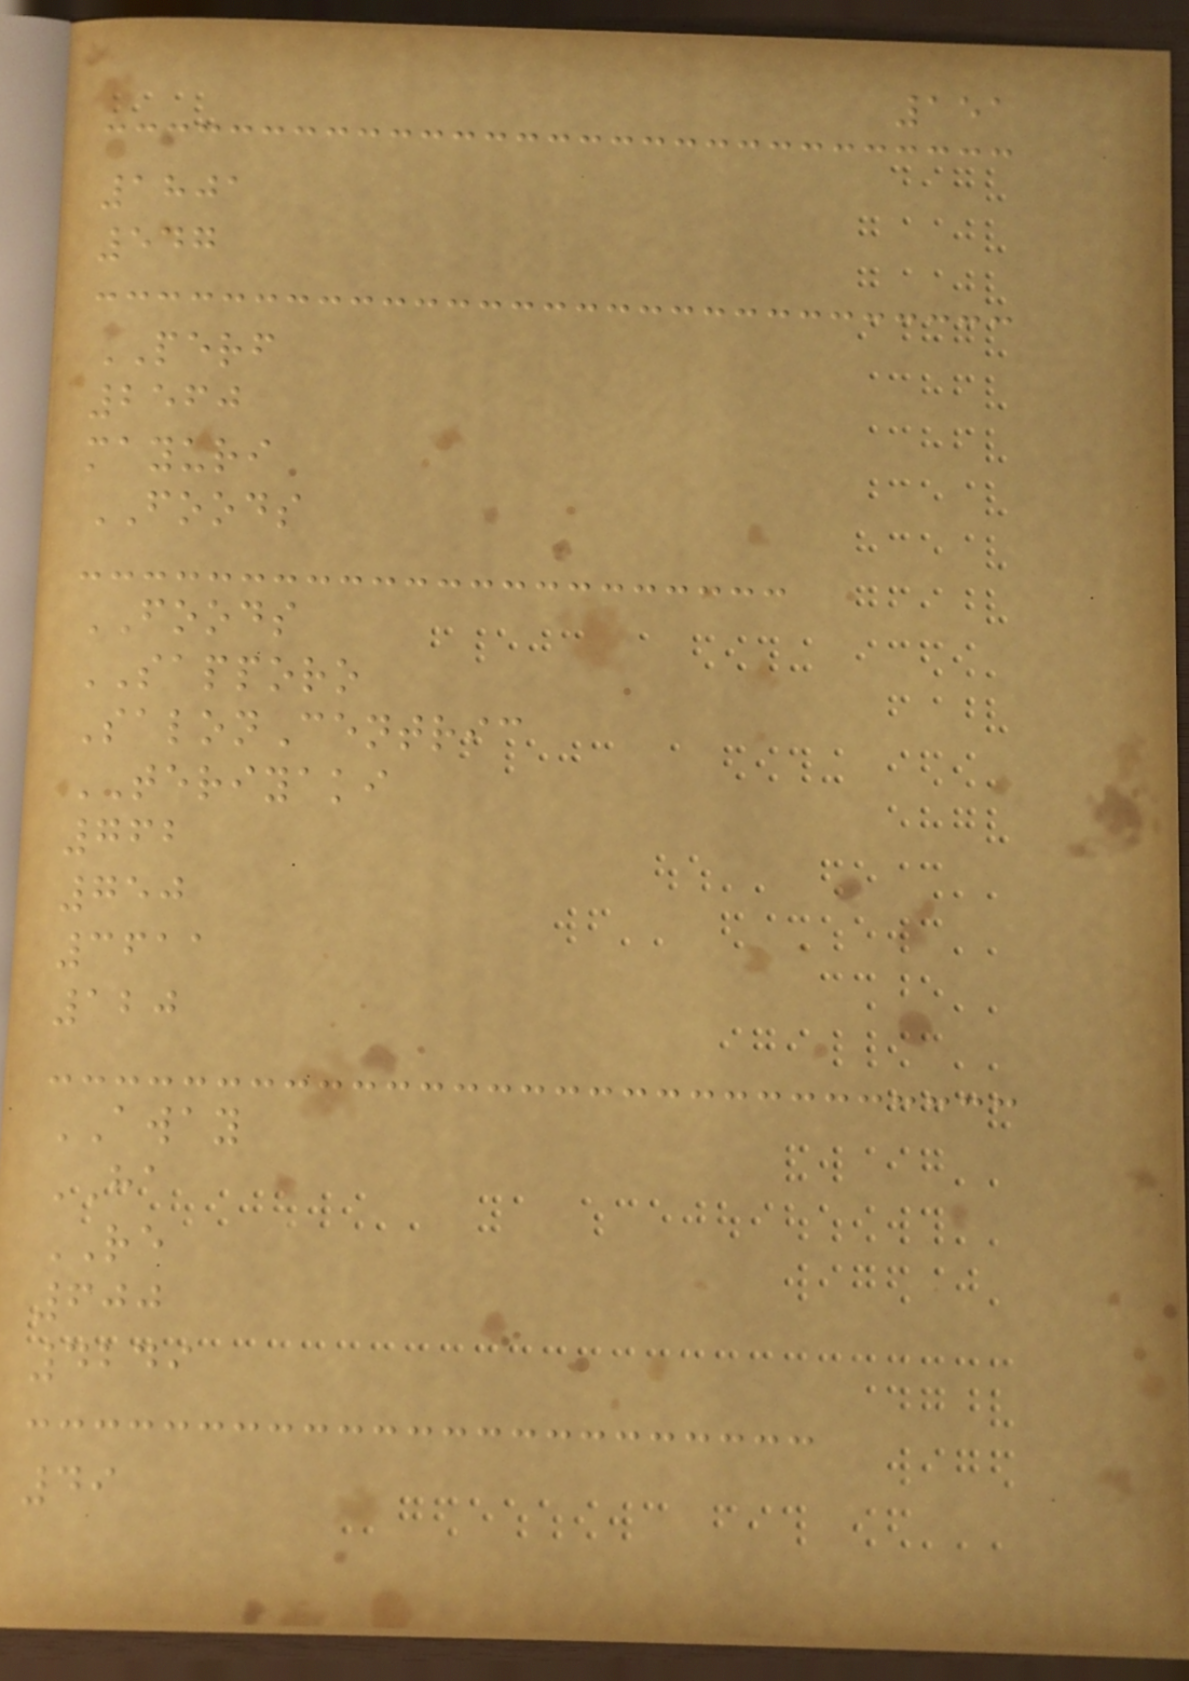151
1801
547
PERF
2560
mayuri
FOODS
FOODS
SAPPORO
SalonCentric
TERIYAKI
762
750
3611
120
AWAY
HA
RE
600
4249
49
